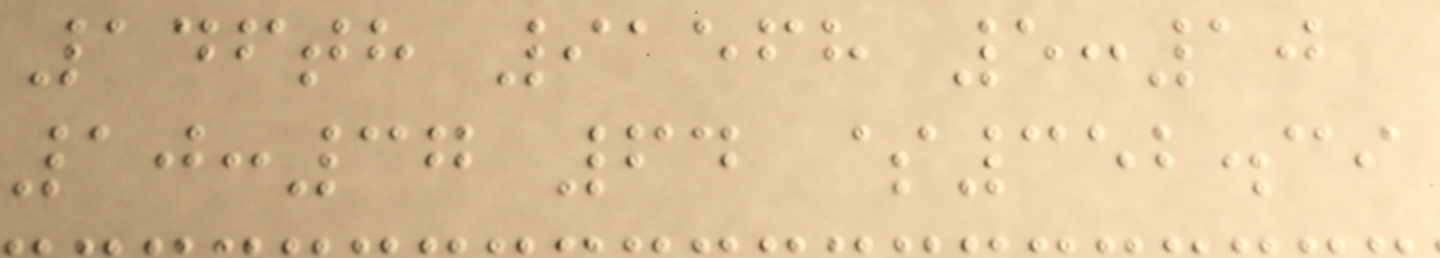146th 91568 5:10
10:37 64 $352.39
